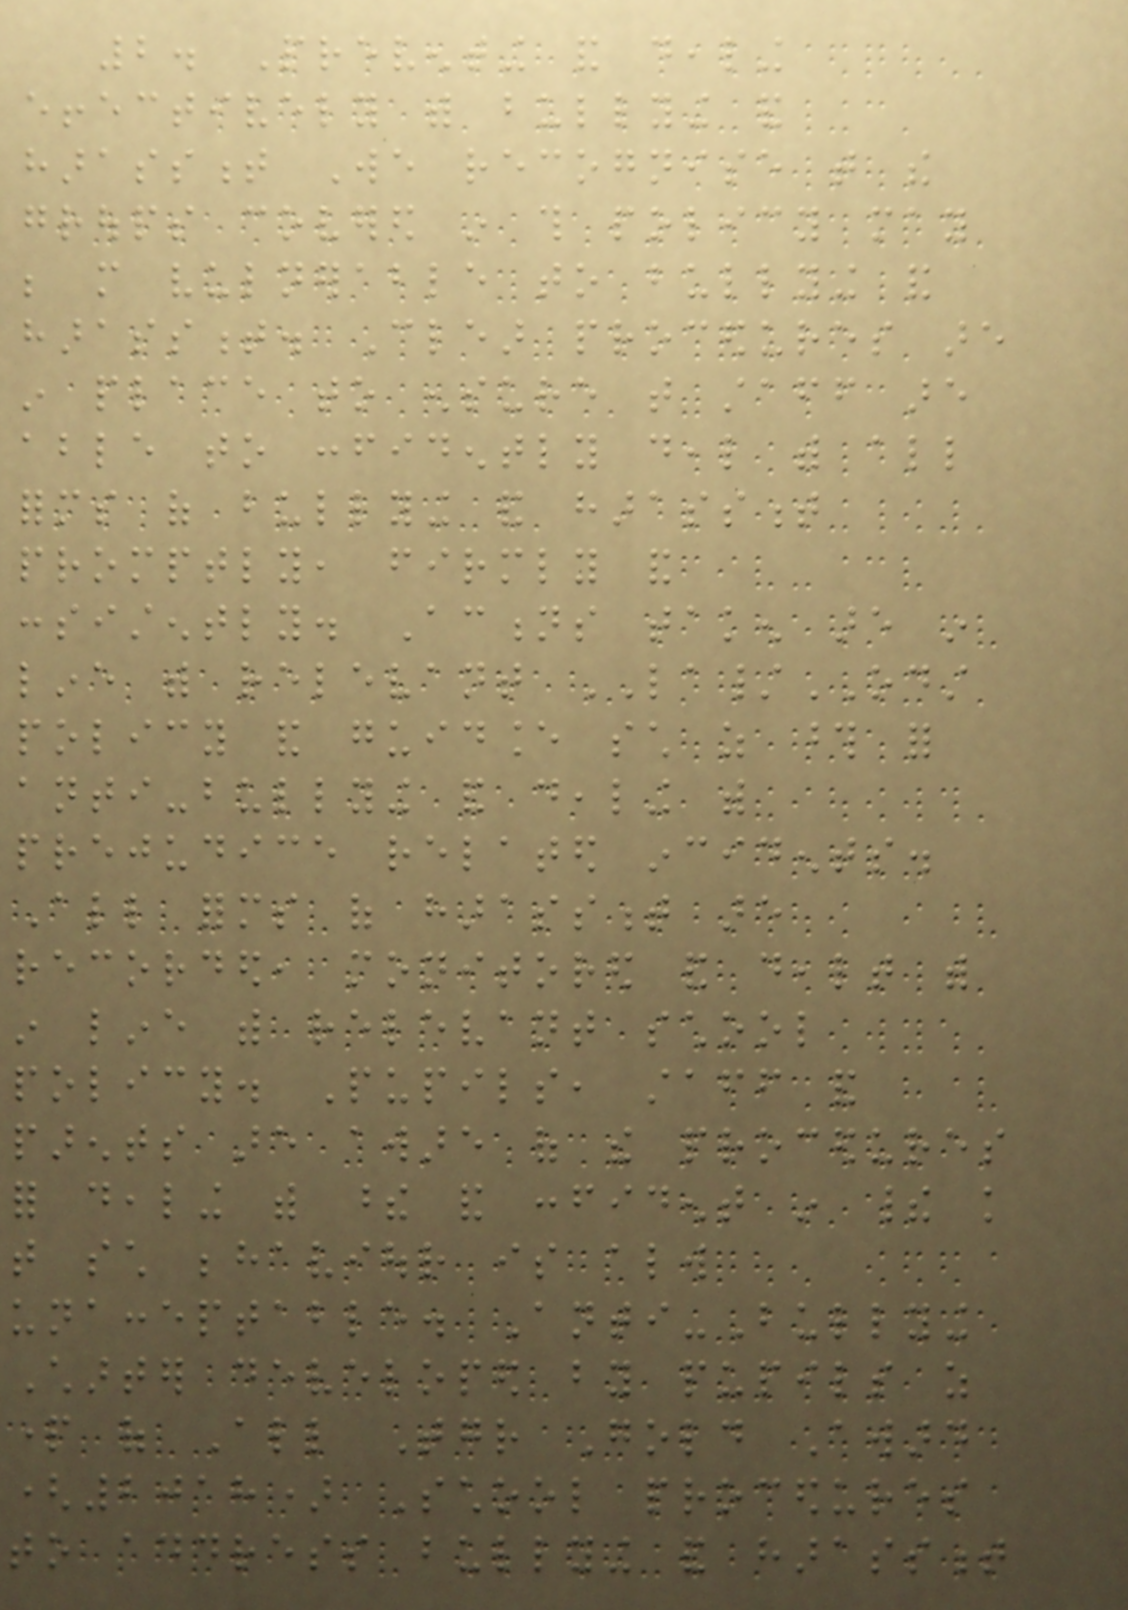2. Preventing and dealing
effectively with bullying and
harassment We recognise that the
groups covered in this policy may
be more vulnerable to bullying and
harassment. Clear procedures are
in place to ensure that staff are
able to confidently deal with all
forms of bullying and harassment
promptly, firmly and
consistently. Actions taken are in
line with relevant LA/ODST
policy and guidance such as those for
anti-bullying and dealing with
prejudice related incidents.
All forms of harassment are
recorded, monitored and dealt with
in line with relevant school
policy. Pupils, staff and
parents are aware of the procedures
for dealing with these and confident in their knowledge
that such behaviour is always
unacceptable. Anti-Bullying
Charter developed by pupils as
part of All Together Gold Award
(2018) School procedures
to address bullying and harassment
